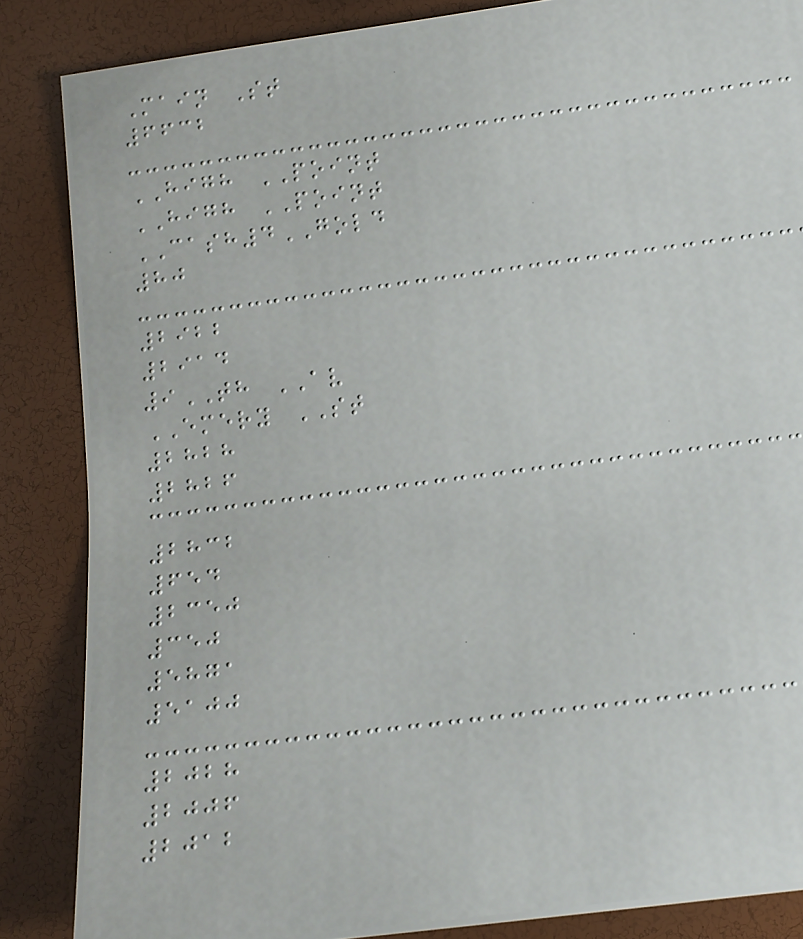Main St
6632
HIGH POINT
HIGH POINT
CASH4GOLD
80
2922
2914
9TH AV
EMERY ST
2828
2826
2832
654
2350
350
5871
5100
2028
2006
2012
